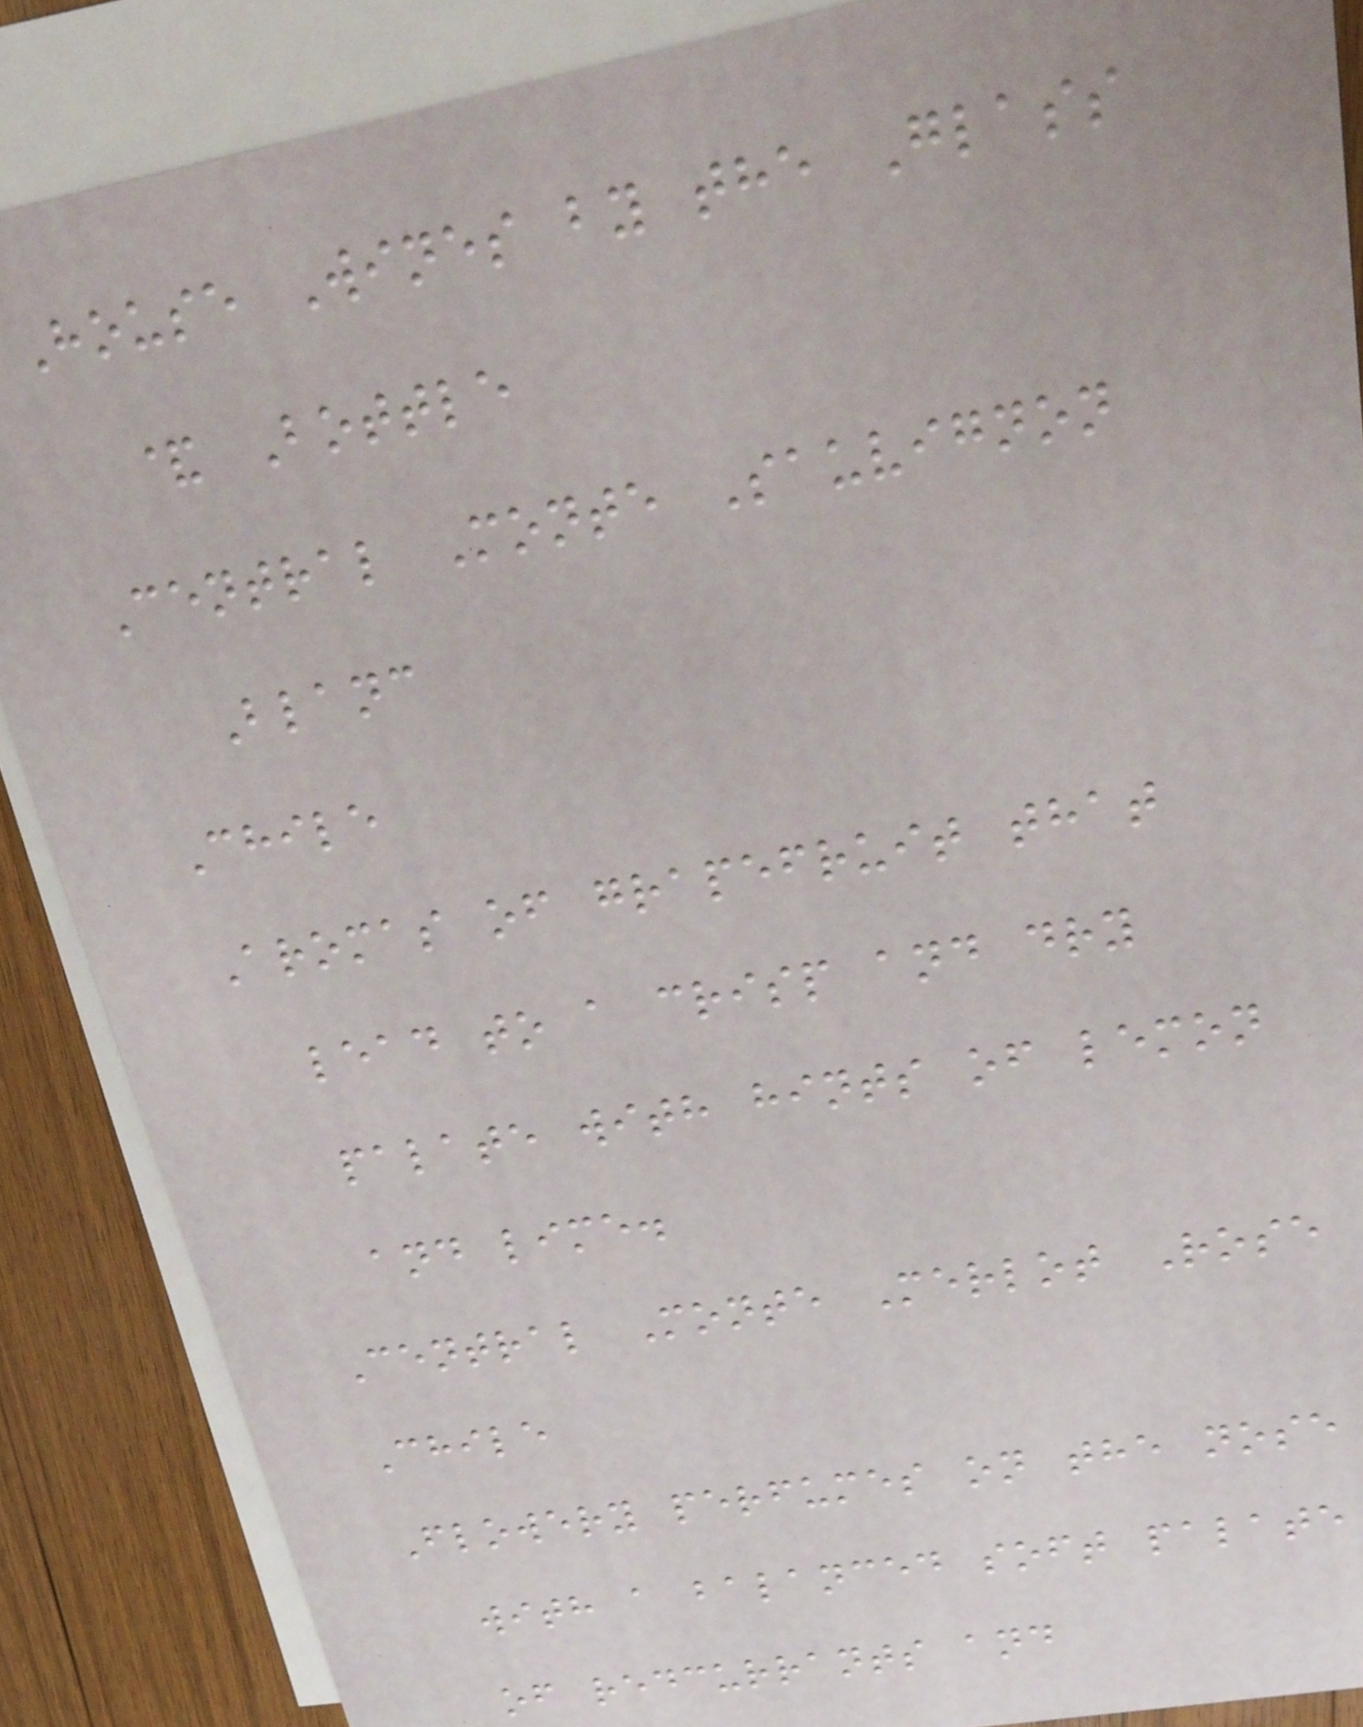House Wines by the Glass
& Bottle
Central Monte Sauvignon
Blanc
Chile
Aromas of grapefruit that
lead to a crisp and dry
palate with hints of lemon
and lime.
Central Monte Merlot Rose
Chile
Flowery perfumes on the nose
with a balanced soft palate
of redcurrants and
